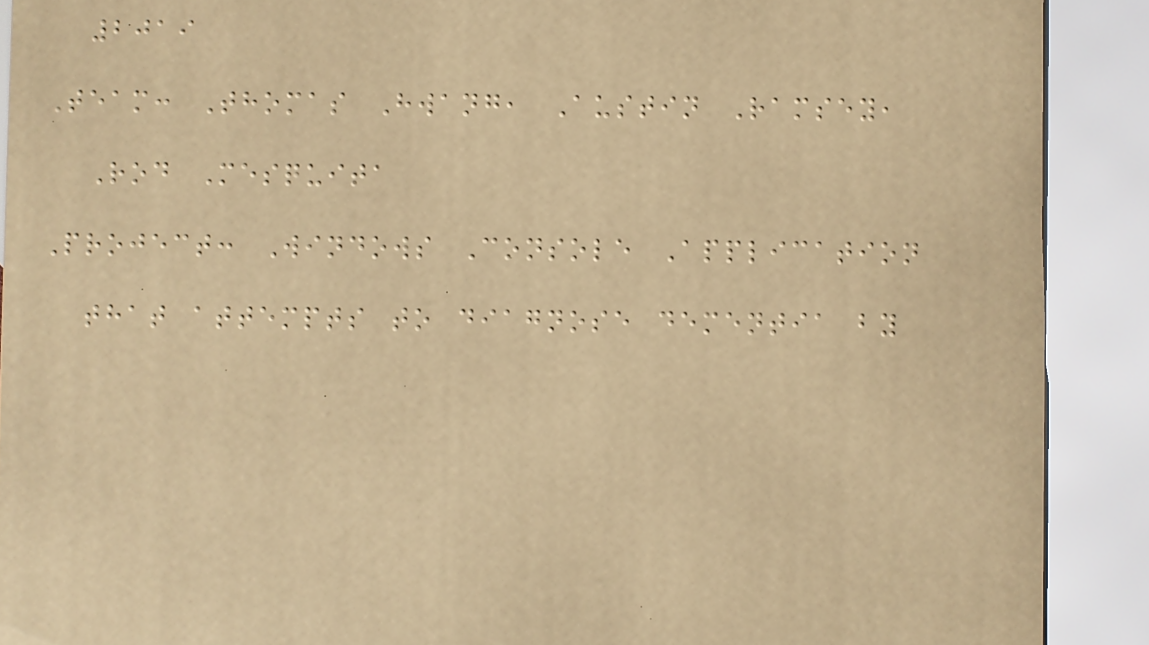2019
Team: Thomas Hwang, Austin Ramsey,
Rod Mesquita
Project: Windows Console Application
that attempts to diagnose dementia by
